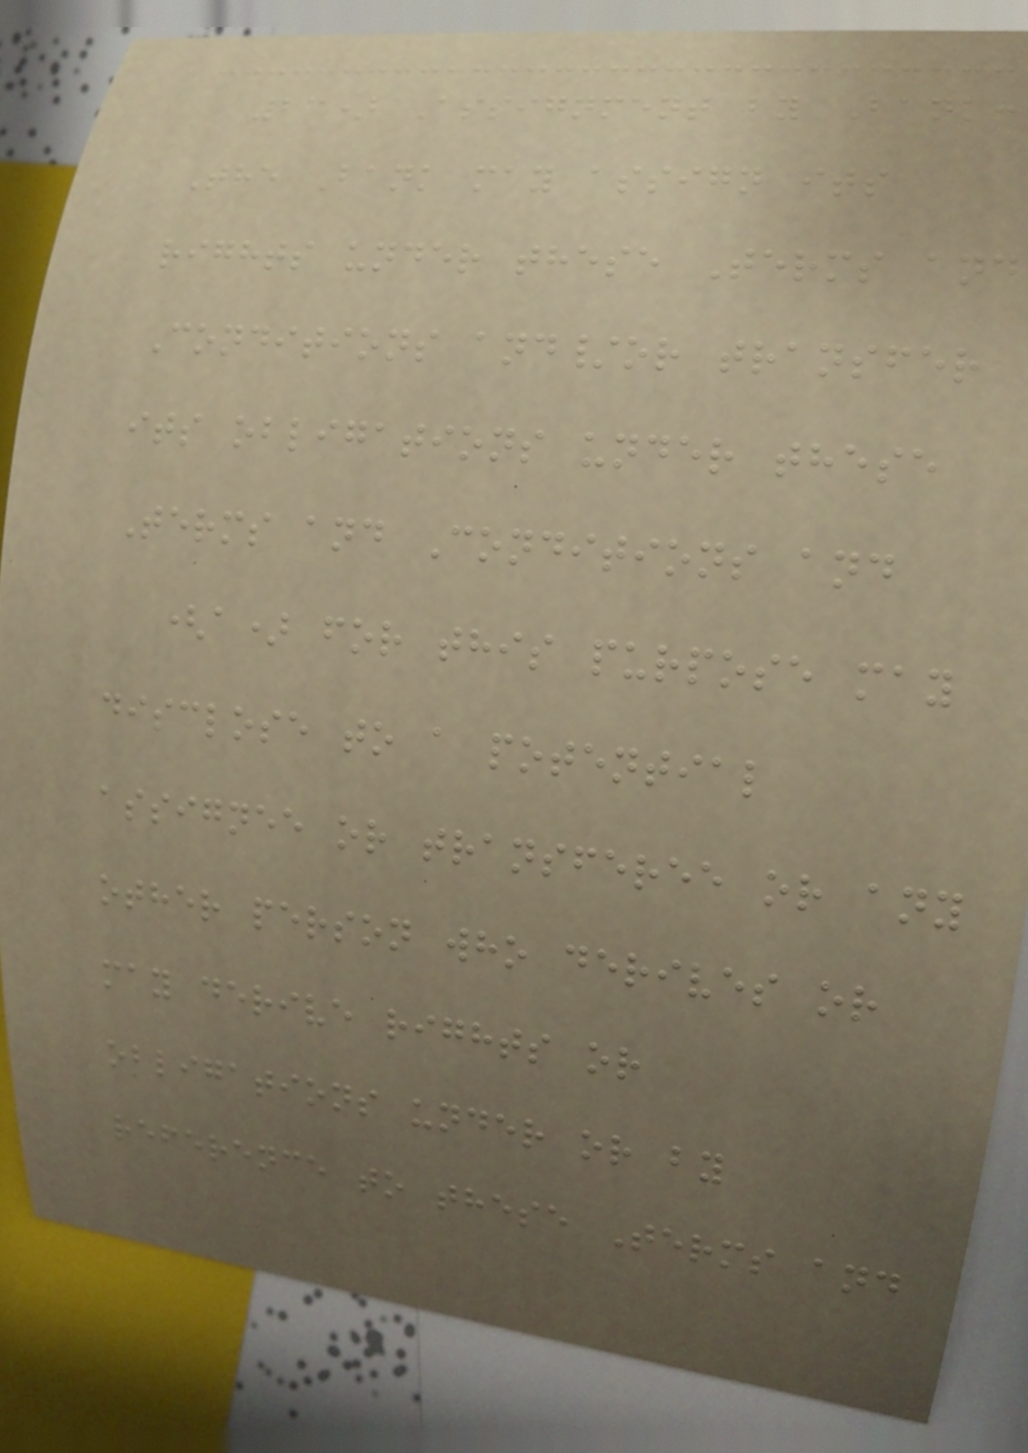23) Assignment by Bank:
The Bank may assign its
rights under these Terms and
Conditions and/or transfer
its obligations under these
Terms and Conditions and
(a) for this purpose may
disclose to a potential
assignee or transferee or any
other person who derives or
may derive rights or
obligations under or by
reference to these Terms and
